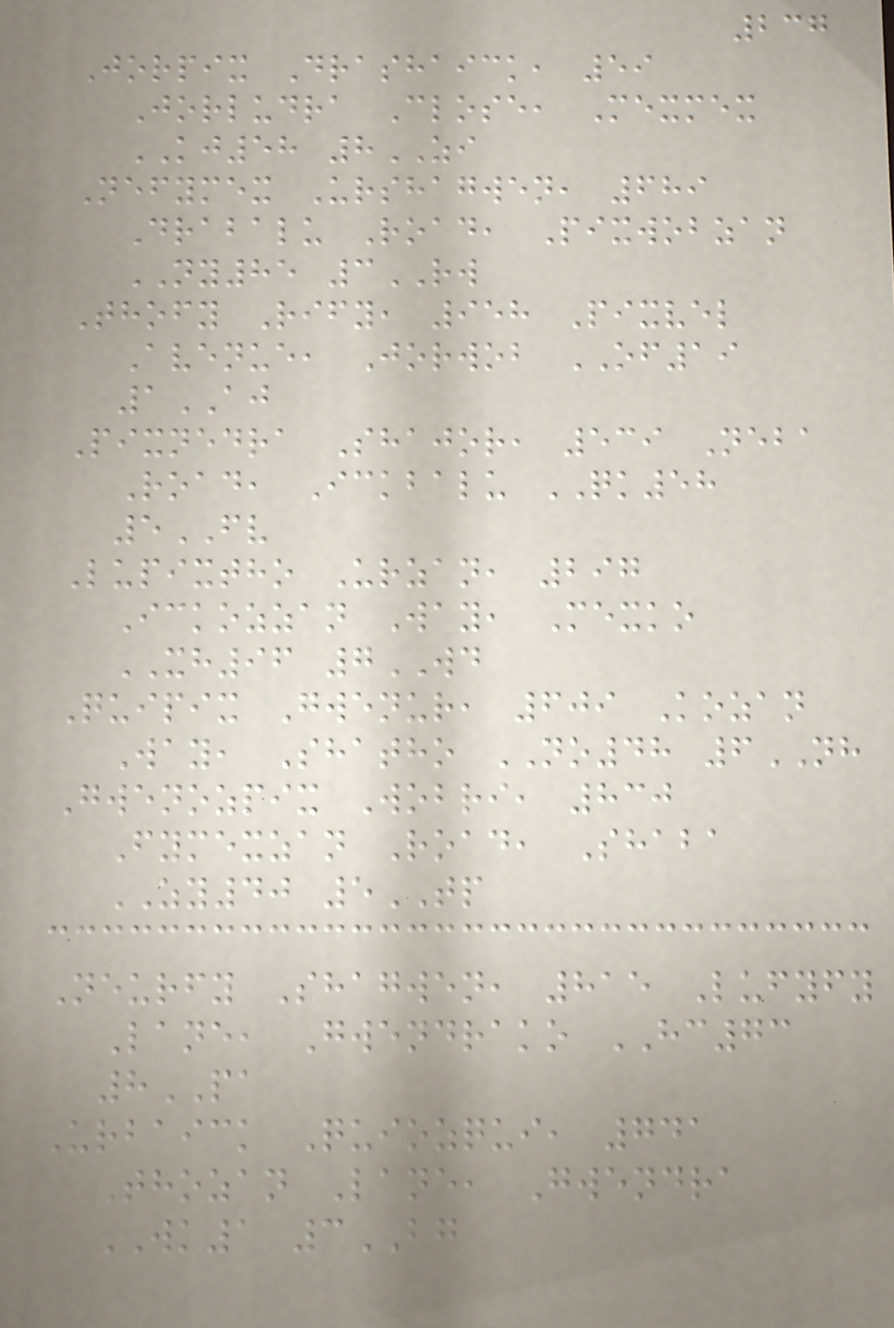237
Jorpix Drashaick, 59
Jorludra Close, Mexmex
KJ58 8ZI
Nefymex Urshagwen, 689
Drabalu Road, Pixwobzan
NY85 3RW
Thofy Rify, 958 Pixvel
Avenue, Jorwob OF19
1AJ
Pixnedra Shajor, 539 Neba
Road, Ickbalu QK58
5FV
Lupixtho Urzan, 297
Ickozzan Way, Mexko
XH96 7WD
Quipix Gwenur, 609 Kozan
Way, Shatho NO48 6NH
Gwenozpix Wobri, 830
Fymexzan Road, Shaba
ZY40 5TP
Neurfy Shagwen, 815 Lufyfy
Lane, Gwendrako HC73
8PA
Urbaick Quiozqui, 741
Thozan Lane, Gwendra
WK1 3BG
